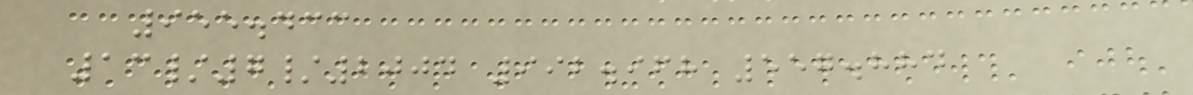955.433
13/7/2004 992.968 557.884
